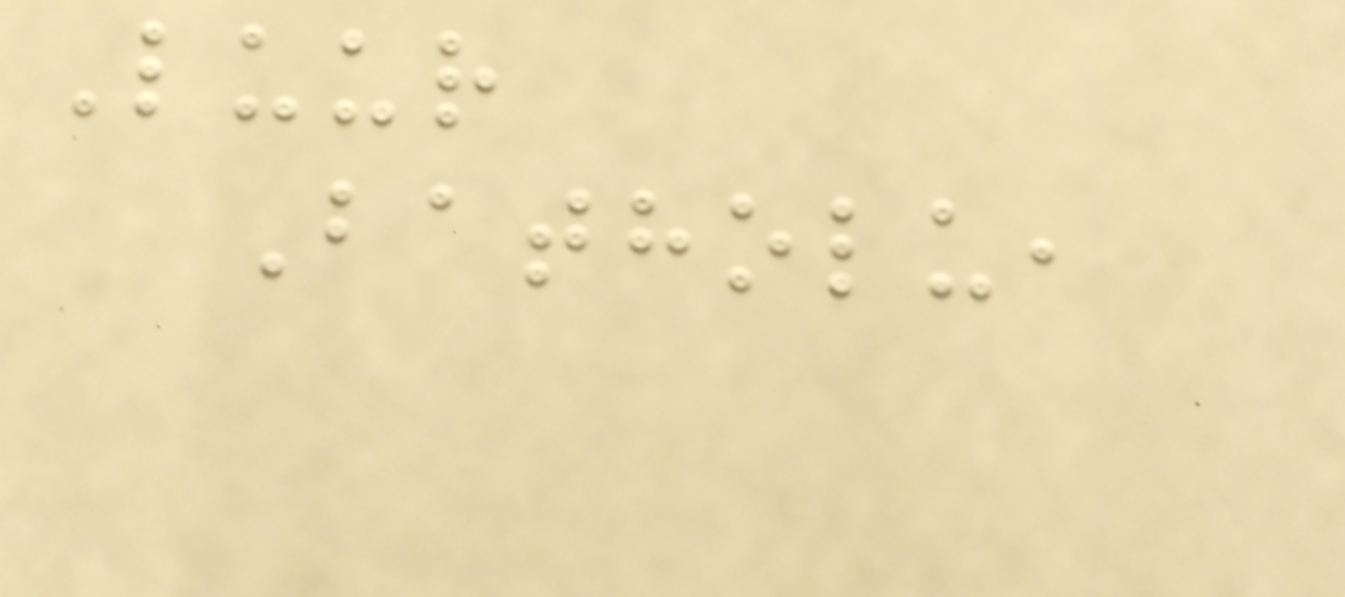Luur
Batholu,
